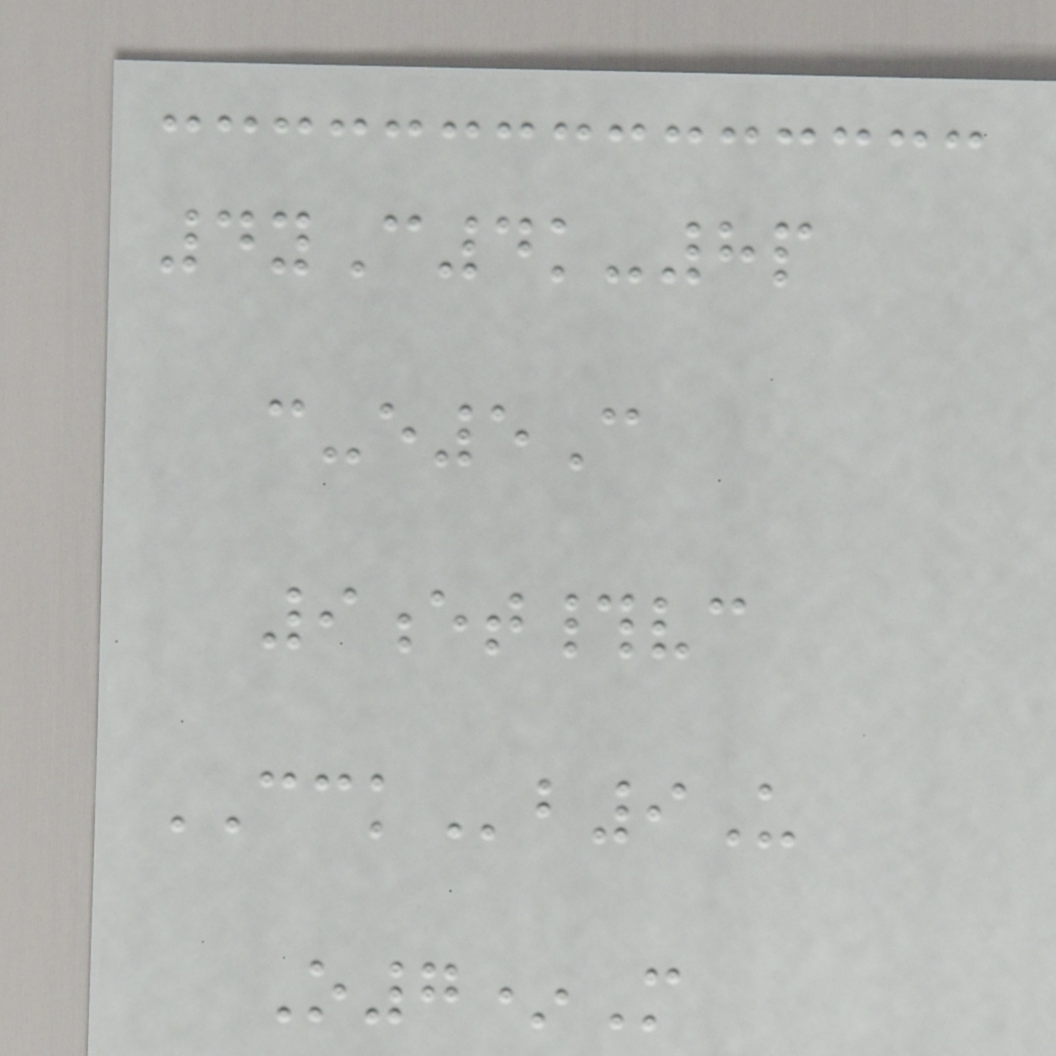4yC4k-8p
c-e5C
9et#vc
CCKb9U
O7*M
